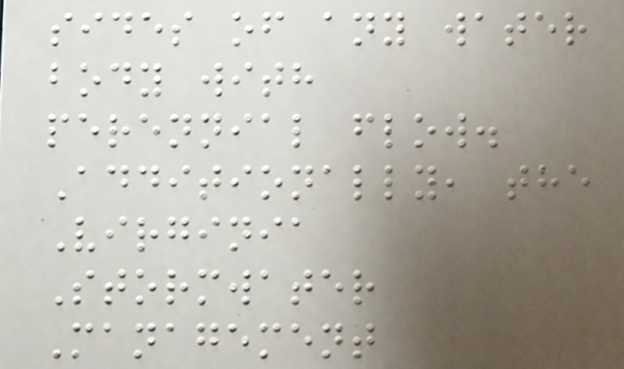sides of any water
body with
perennial flow.
Additionally, the
Virginia
Stormwater
Management
